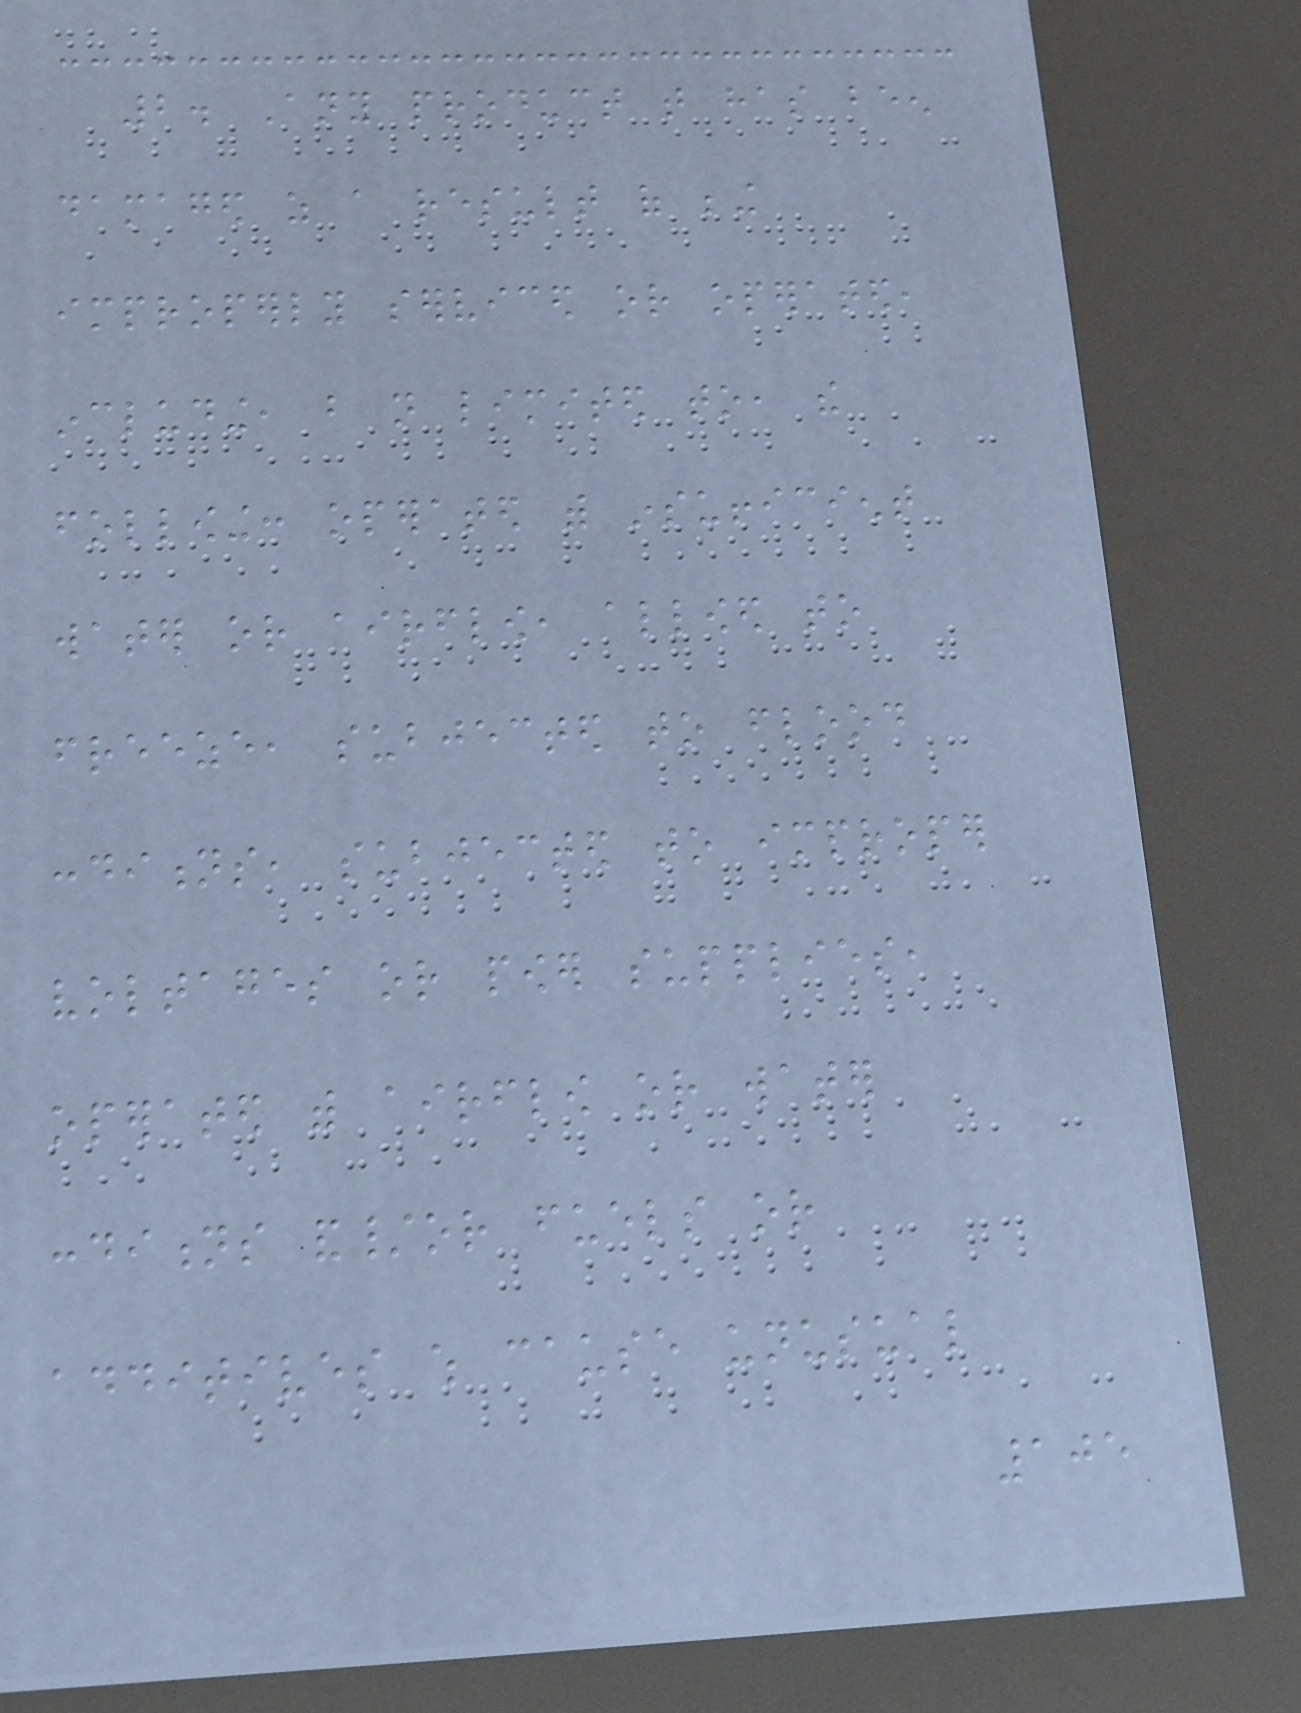2. Any product that has been
damaged as a result of being
improperly serviced or operated,
including, but not limited to, the
following: operated with insufficient
water or airflow, allowed to
freeze, subjected to flood
conditions, subjected to improper
voltages or power supplies,
operated with airflow or water
conditions and/or fuels or
additives which cause unusual
105
